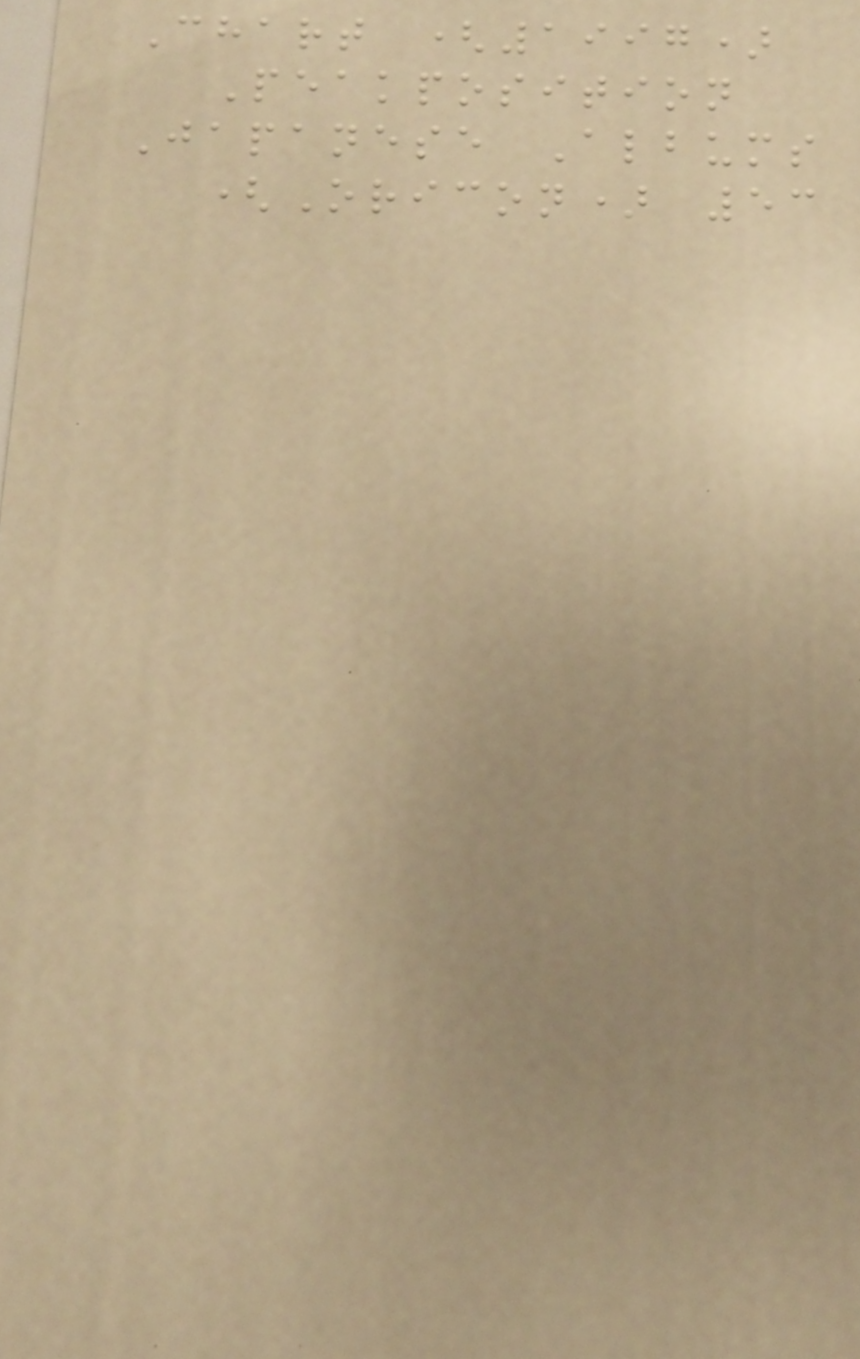Chart (1997)
Peakposition
Japanese Albums
(Oricon) 53
